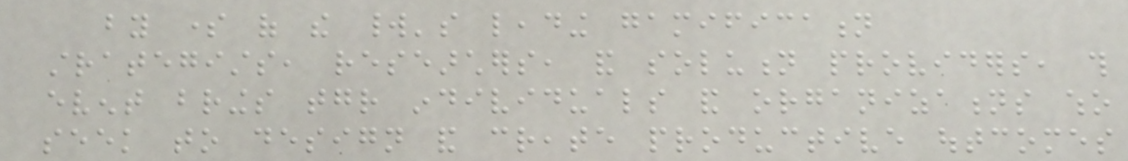by some of the world's leading gamification
strategists, researchers, and solution providers, this
event brings together individuals and organizations who
seek to design and create productive outcomes
